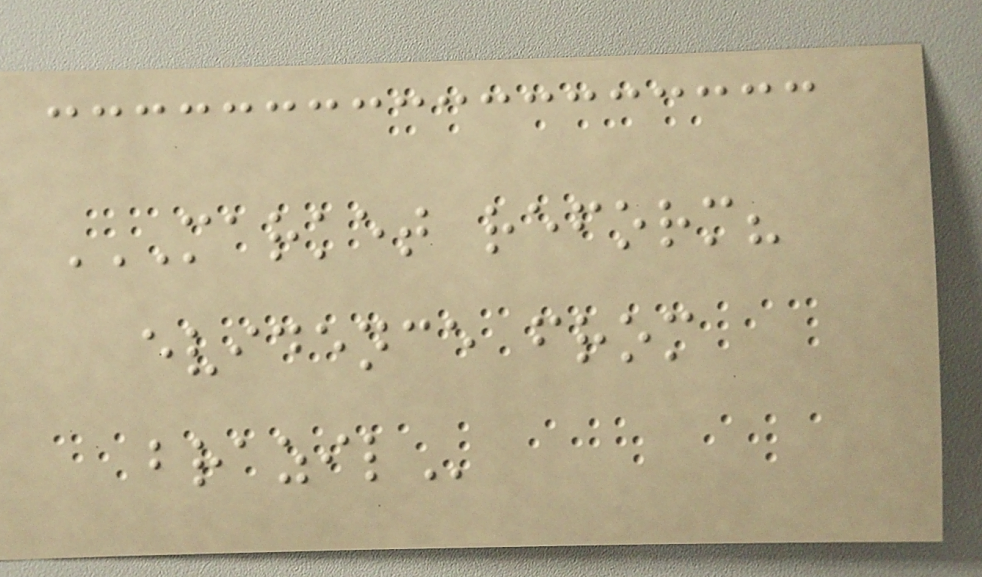MARKET REFORM?
EVIDENCE FROM
BRAZIL
